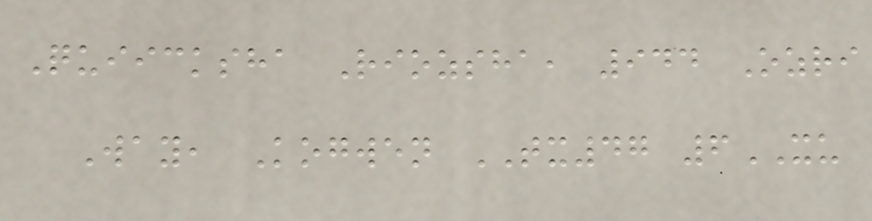Quiicksha Riozsha, 944 Ozri
Way, Kogwen TX47 6XU
